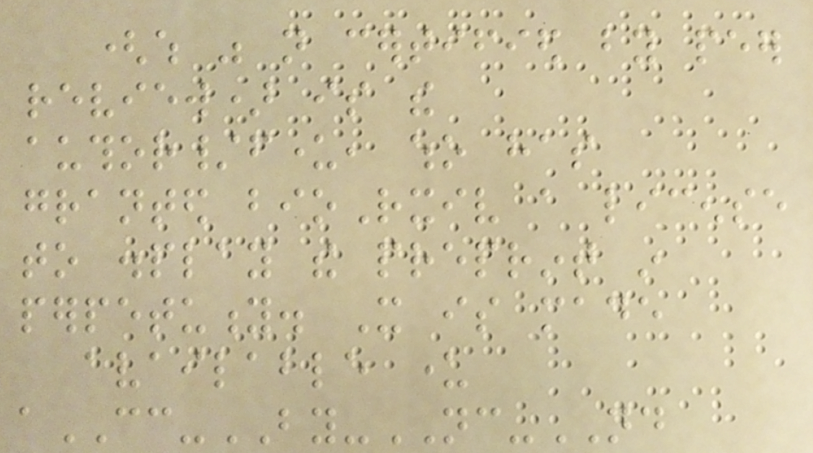(which was not certified by peer
review) is the
author/funder, who has
granted bioRxiv a license
to display the preprint in
perpetuity. It is made
available under
aCC-BY-NC-ND
